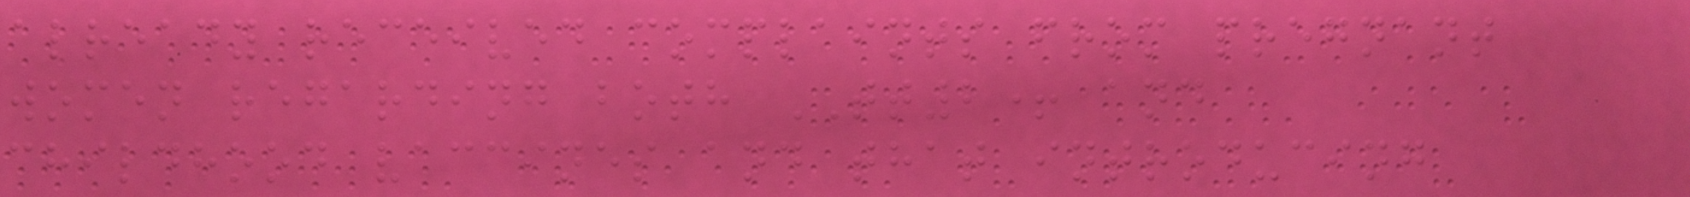already received complaints from pregnant
women regarding both TT2+ and
childhood vaccines and that introducing
